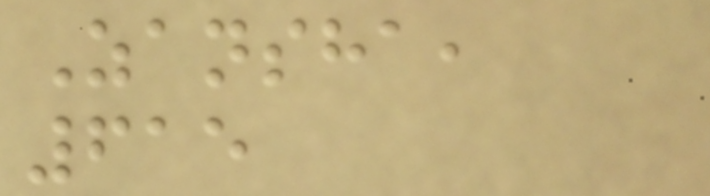Zansha,
615
